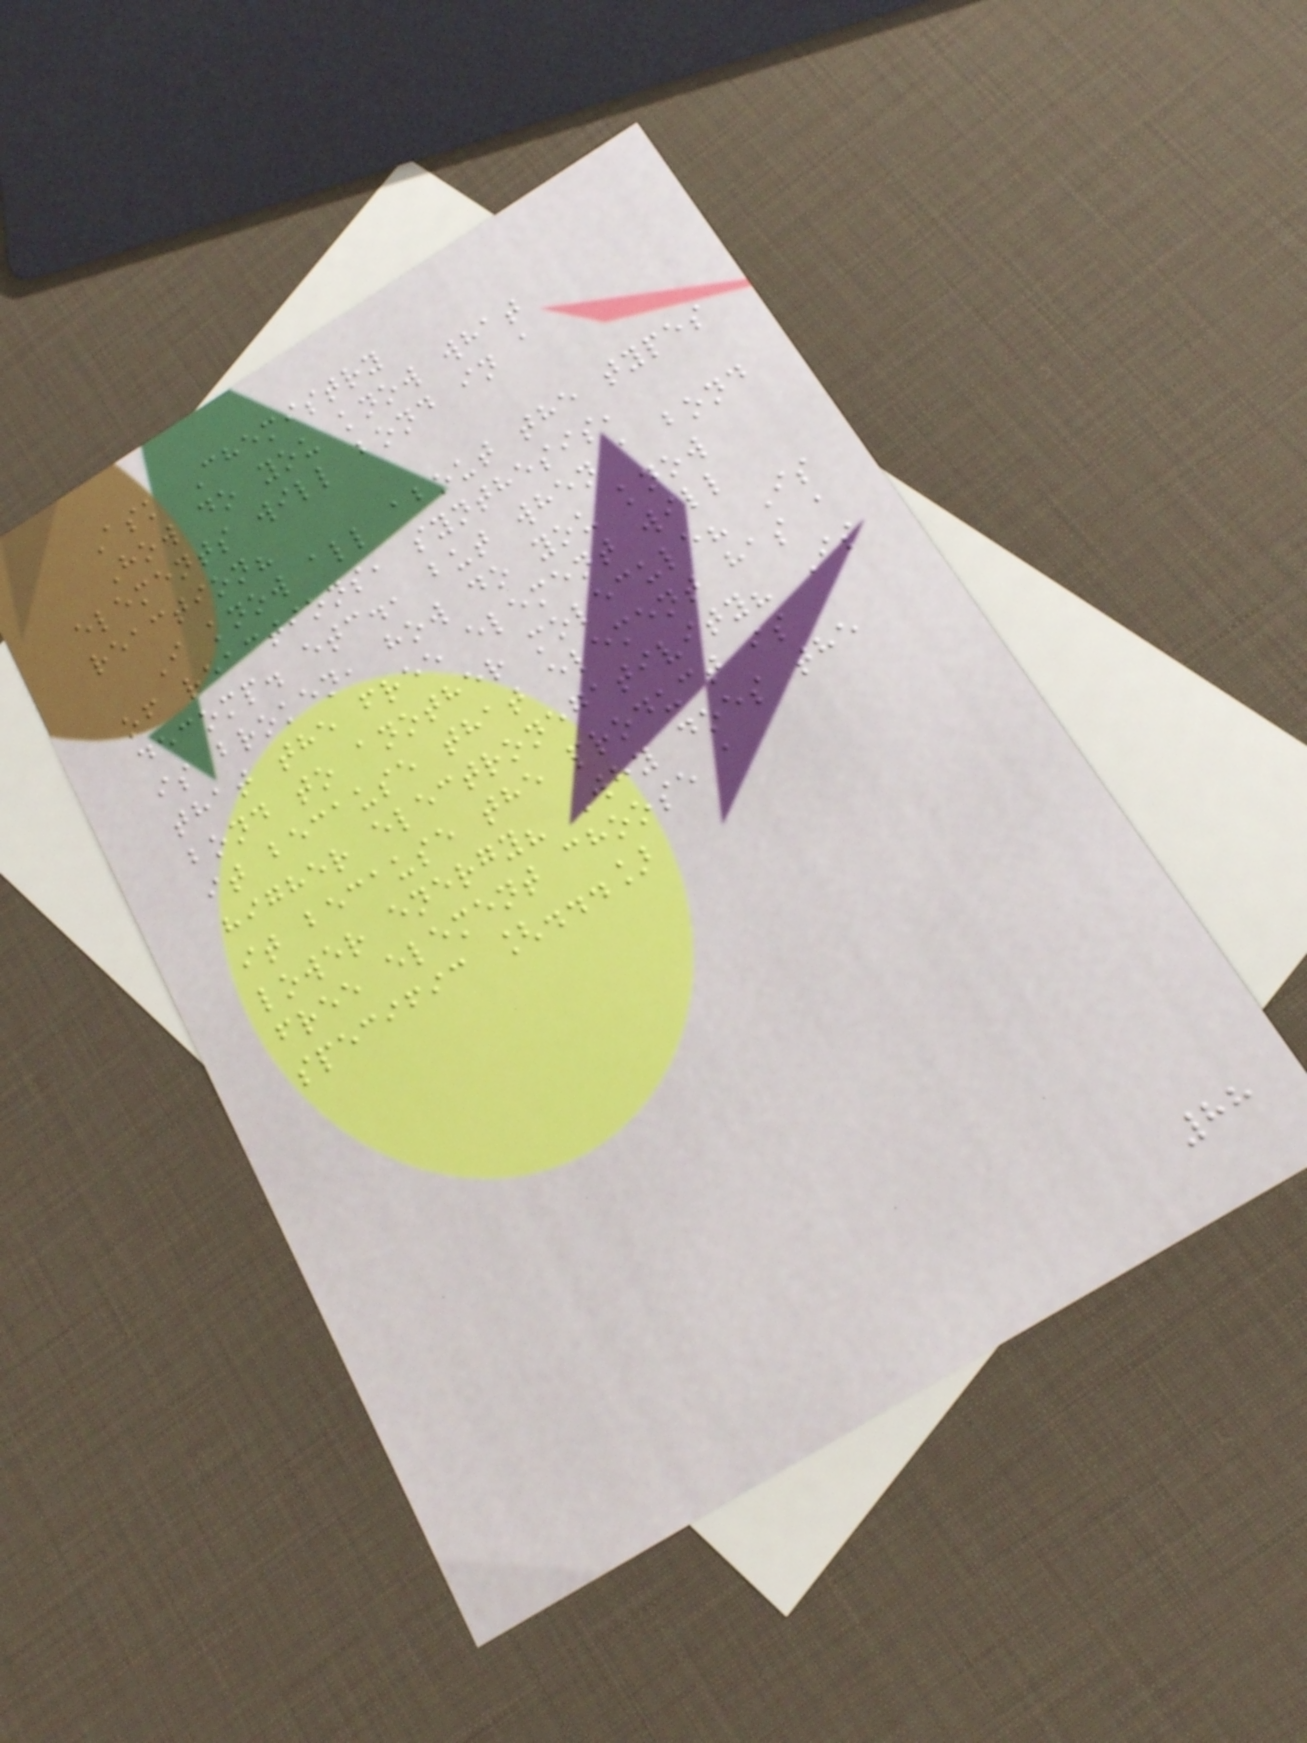Ask Chemistry
How do you know what
elements will bond in a
reaction?
I know all about the types
of reactions, synthesis,
decomp. etc., but when a bond
is broken, how do you know
that the free element will
bond to another molecule? Is
it because that element has a
higher electronegativity? Is
it because the product is
lower energy? Why does the
free element choose a
specific [...]
88
